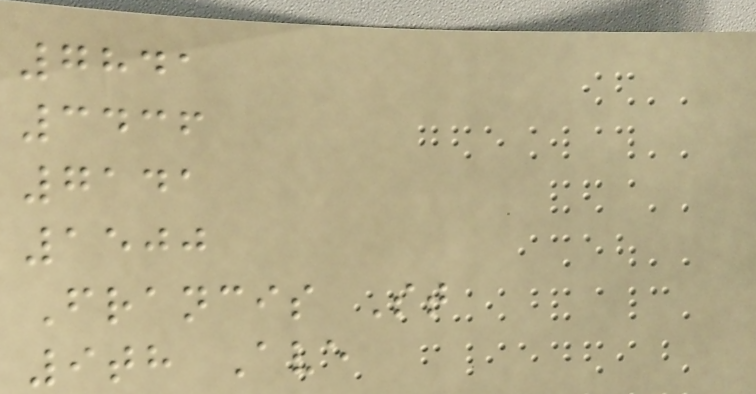7841
3436
7141
1500
Francis St
9th Ave
